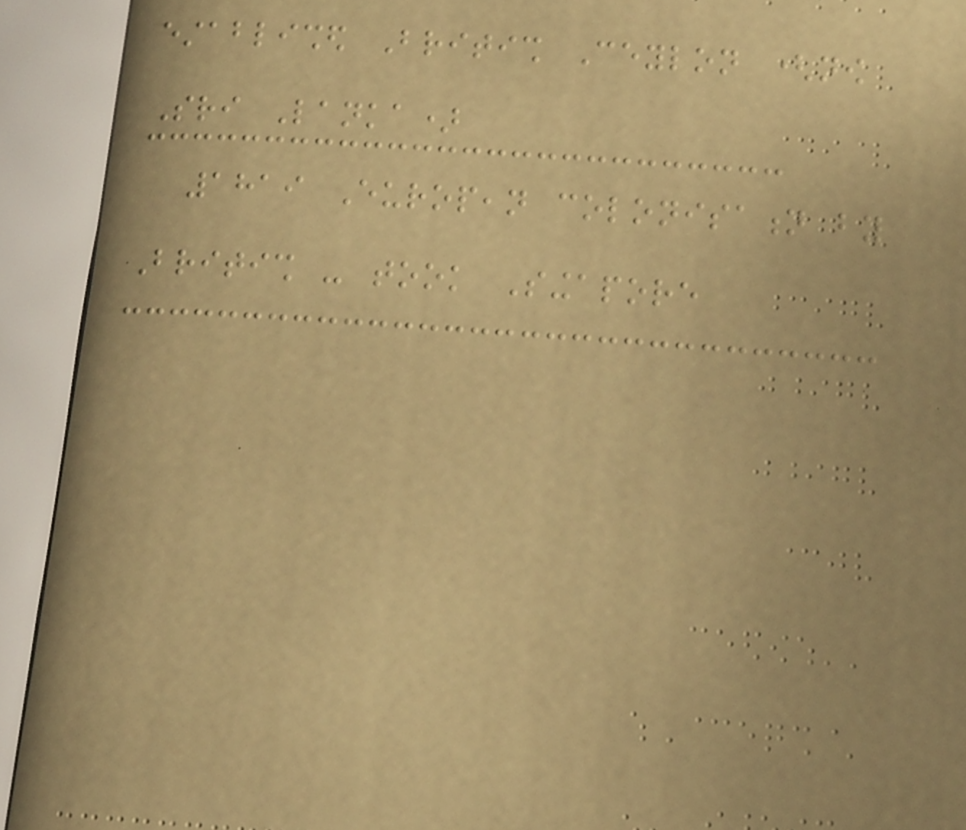established British Ceylon (now
Sri Lanka)
1819 European colonisation by
British - took Singapore
